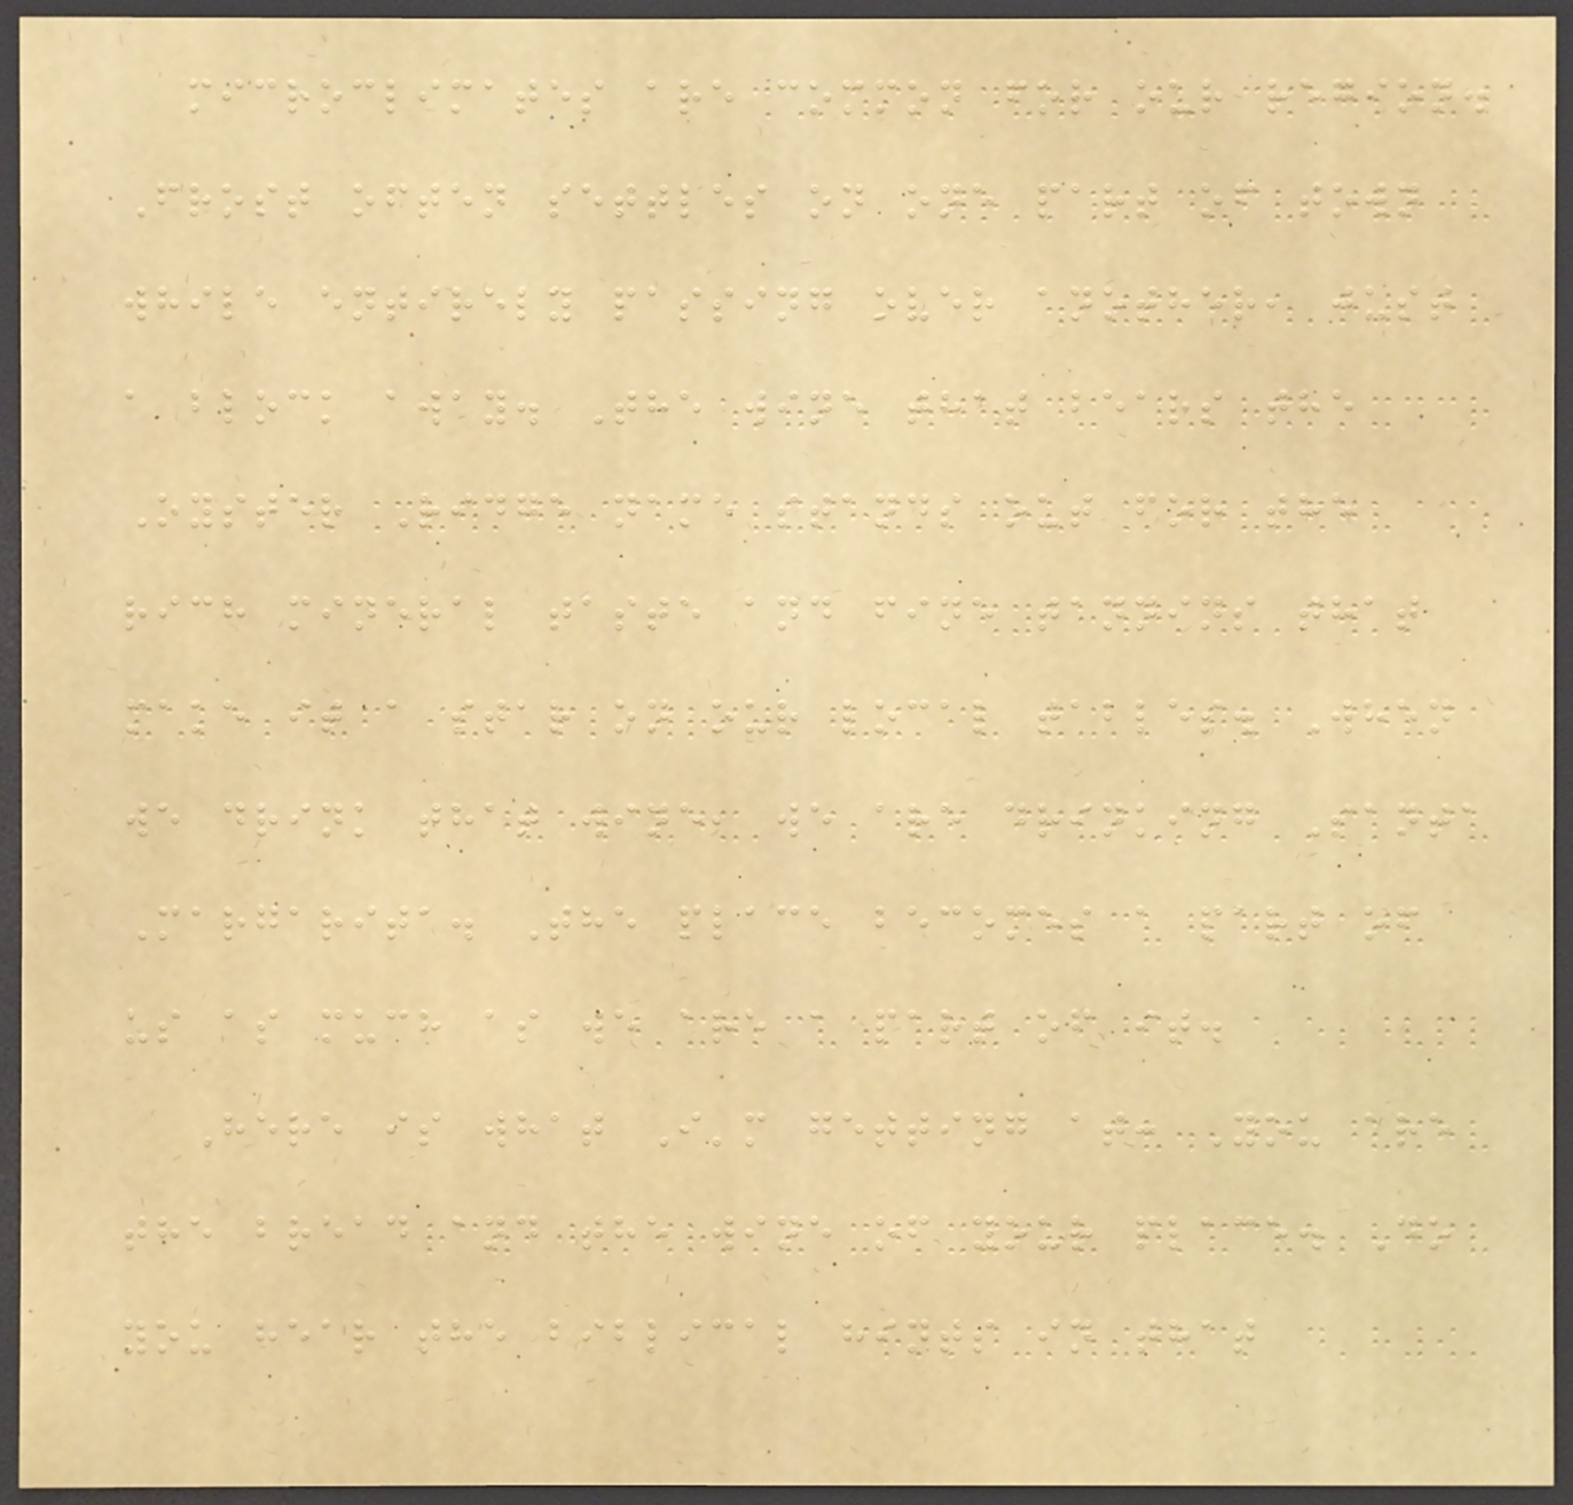microclimates are common for our region.
Frost often settles on one part of town
while entirely passing over another, just
a block away. The wine that bears the
Oyster Ridge name stands out for the
rich mineral taste and fine tannins that
make it a star on our local tables. When
we drink that wine, we are drinking Santa
Margarita. The place becomes a part of
us as much as we are a part of it.
Here is what I'm getting at: You are
the bread and the wine of your place. Do
you hear the biblical hints in that
